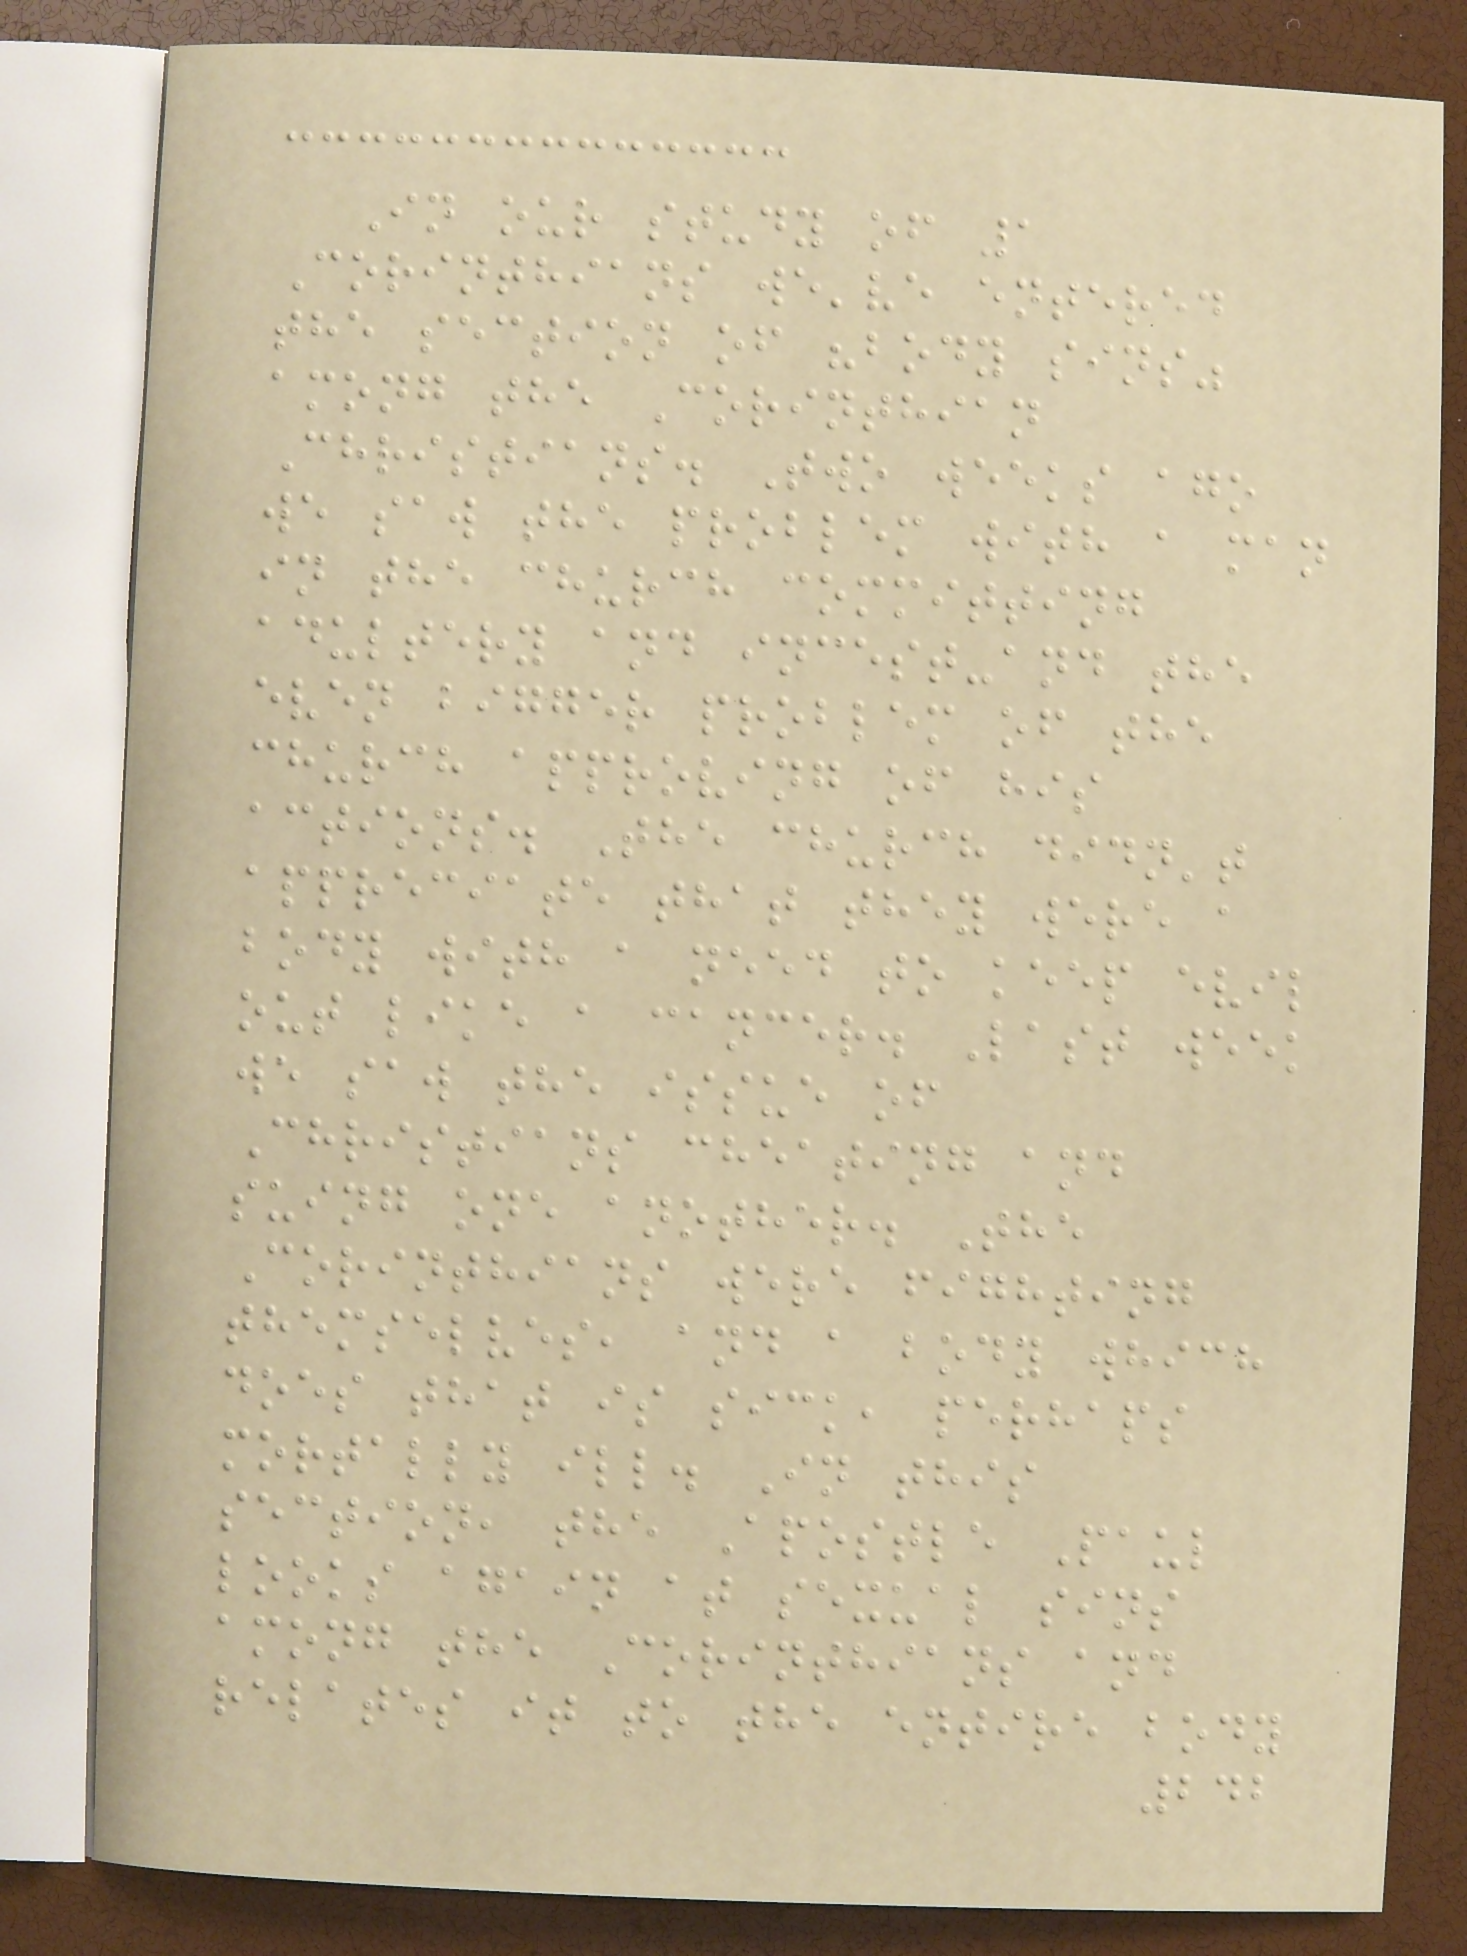In our study of 1
Corinthians we've entered
the section of "body sins"
among the Corinthian
Christians. Two weeks ago
we saw the problem with a man
in the church committing
adultery and incest-and the
even bigger problem of the
church approving of his
actions. The church didn't
appreciate that they were a
body with a need to keep evil
out like a cancer. Last week
we saw the issue of
Christians cheating and
suing one another. The
Corinthians were fighting
themselves, and a body which
does that is sick, perhaps
mortally ill. In this
section, the Apostle Paul
looks again at sexual sins
among the Corinthians and
relates it to the entire body
242
